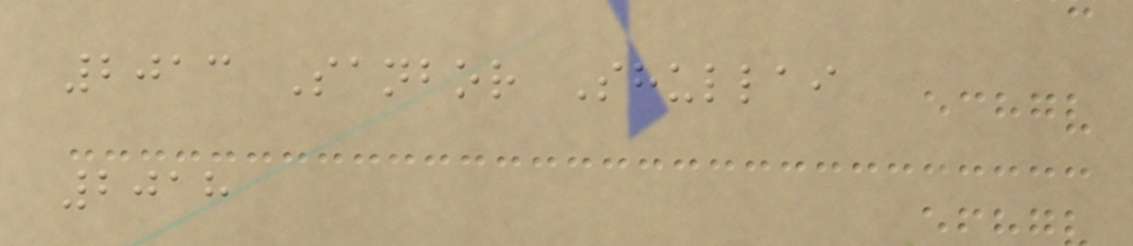2013 Sanbor Shullai
2018
